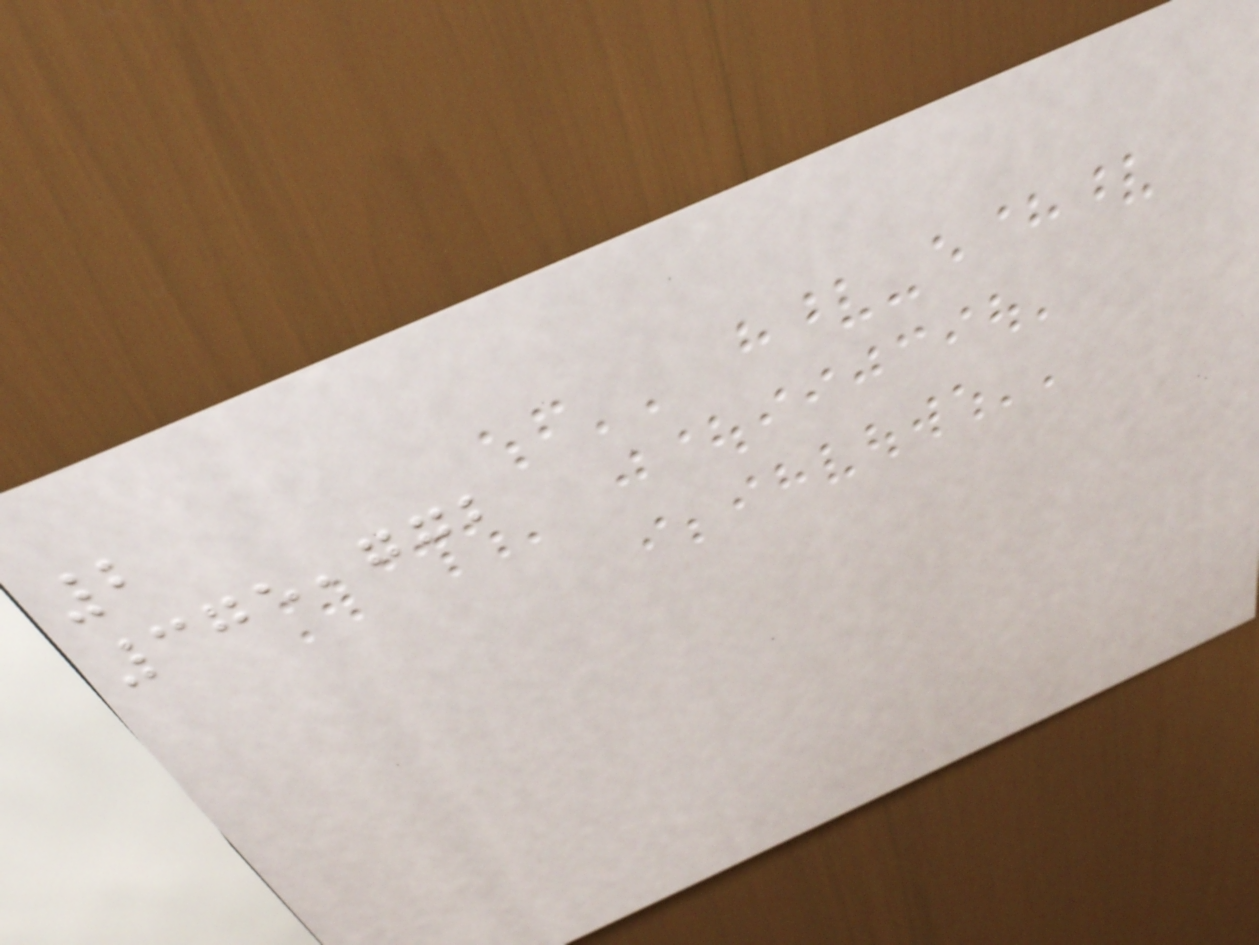2
375,772
